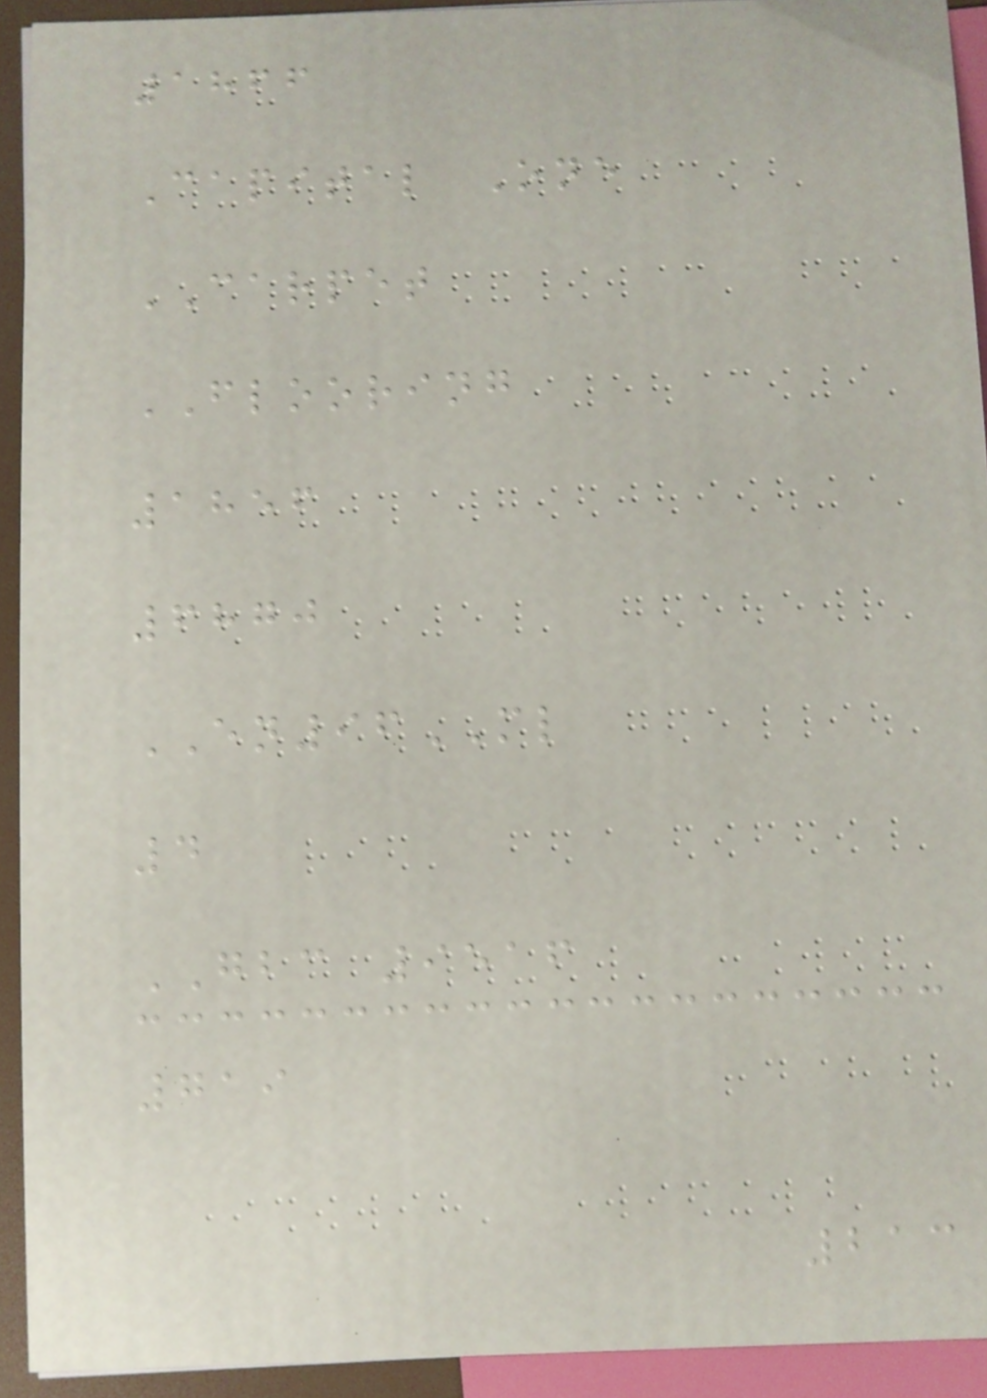1866
Capital One
CARPET
FLOORING
1856
6870
EN96ML
4
GBC 9516
719
213
